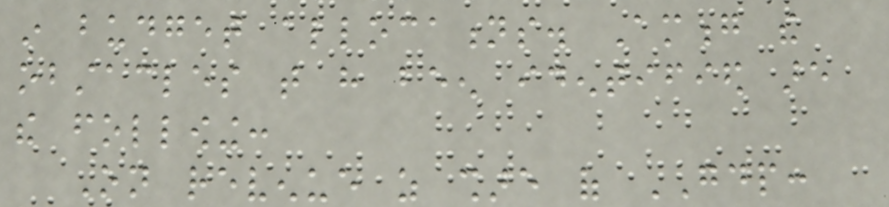in budget allocations. Among the
obstacles that have been identified are
the following:
On revenue as share of GDP:
